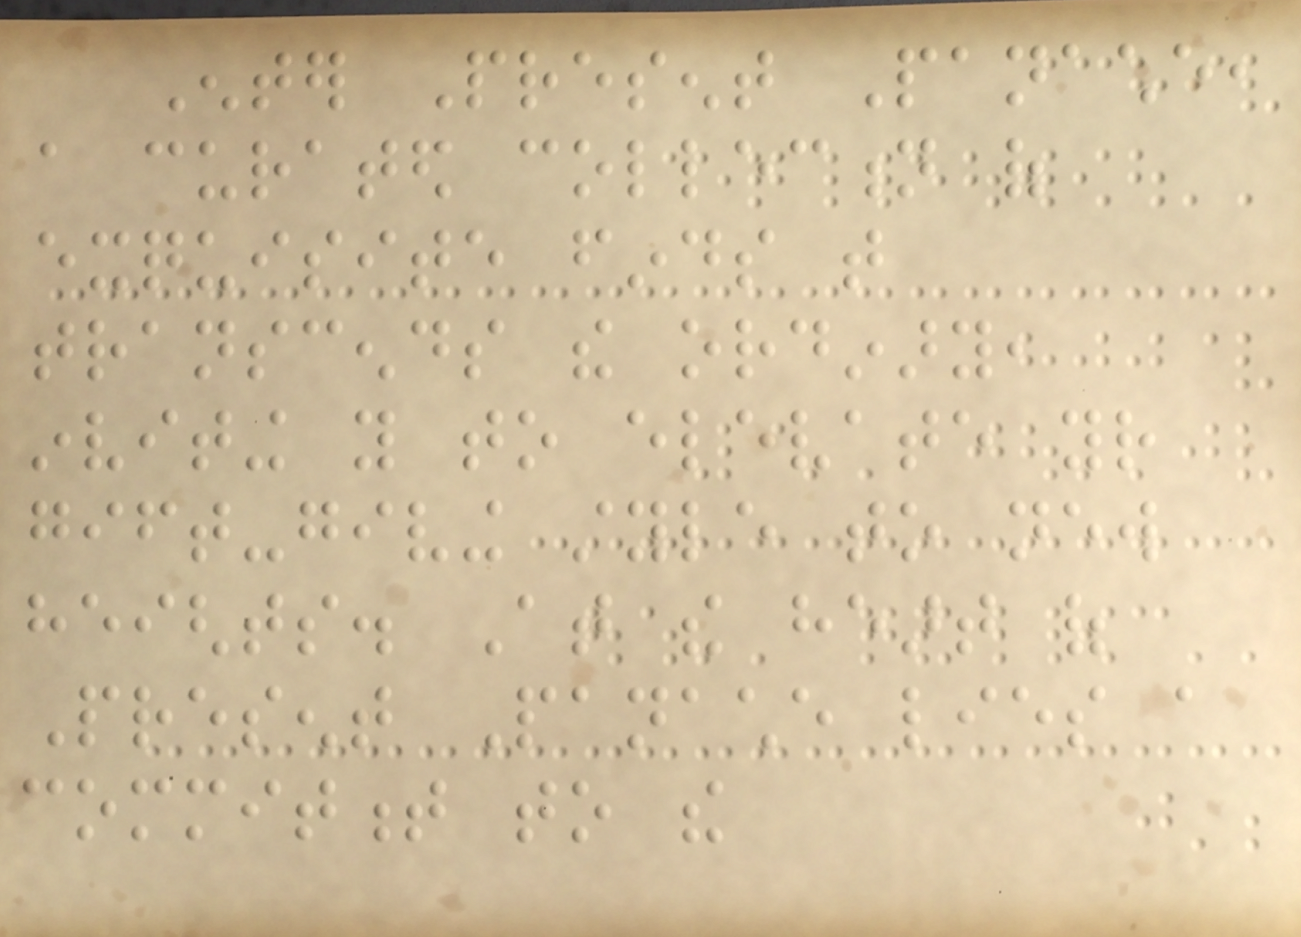Enter Present Panache,
a curated collection of
exquisite finds that
transcends the ordinary,
inviting you to elevate your
gift-giving style to new
heights. At the heart of
Present Panache lies a
commitment to the
